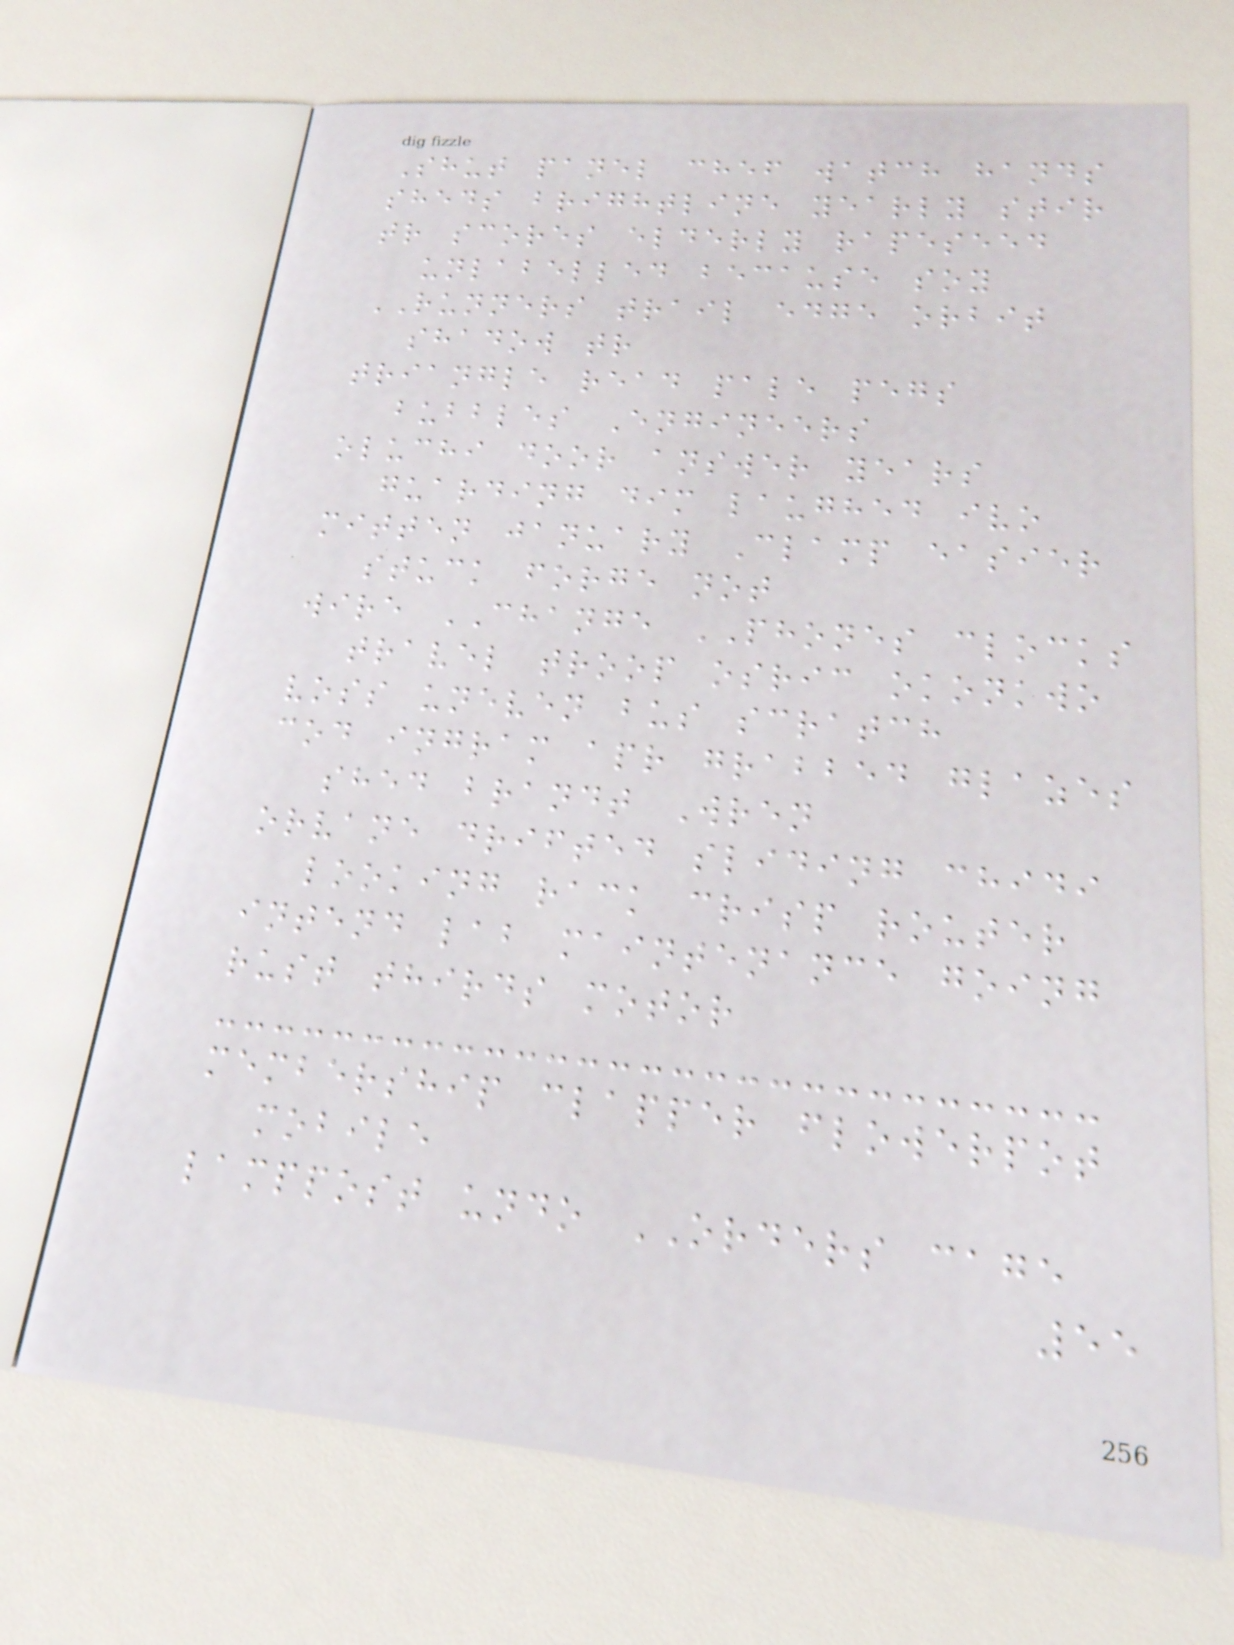Shut panel chef watch hands
sheds brightline yearly stir
tr scores elderly rapeseed
unlabelled because soy
RUNNERS trail edge orbit
shadow tr
triangle read pale pegs
bubbles Engineers
oluchi door answer years
guarding dim laughed ivo
mitten january Clamp easier
stuck forge not
wire CHANGE PHONES clocks
travel troop osric okonkwo
voss uneven bus scratch
cod ingram apr grabbed glazes
shed brandt Wren
orvane drifted sliding chidi
looking rack crisp router
intend lab maintenance going
rust thirds motor
membership clapper flowerpot
mobile
lamppost undo ORDERS cage
55
